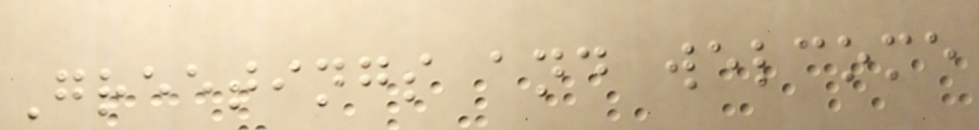Greetings and welcome
